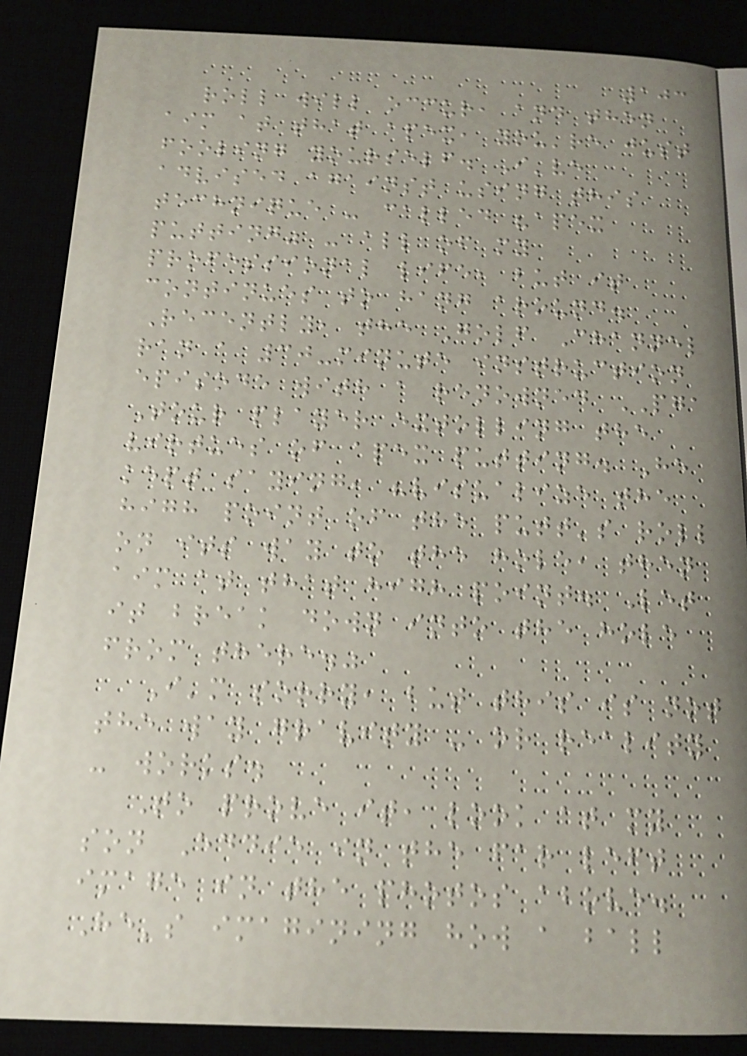103
roll will occur, and then
aim at that apex, you're just
fooling yourself. I've
advised against using this
technique - called "apex
putting" - all of my
professional life, but it
continues to hang around.
Recently, the Golf Channel
ran a 30-minute instruction
episode with a renowned PGA
Tour player extolling the
virtues of apex putting. He
kept saying, "visualize the
high point of the putt's roll
on its way to the hole, then
aim at that high point. Let
it break down into the hole
from there."
I'm sorry, but this is not
the way gravity - or reality
- works.
To prove it, look at my
son Eddie in the far left
image in the photos above.
He's imagining how a ball
